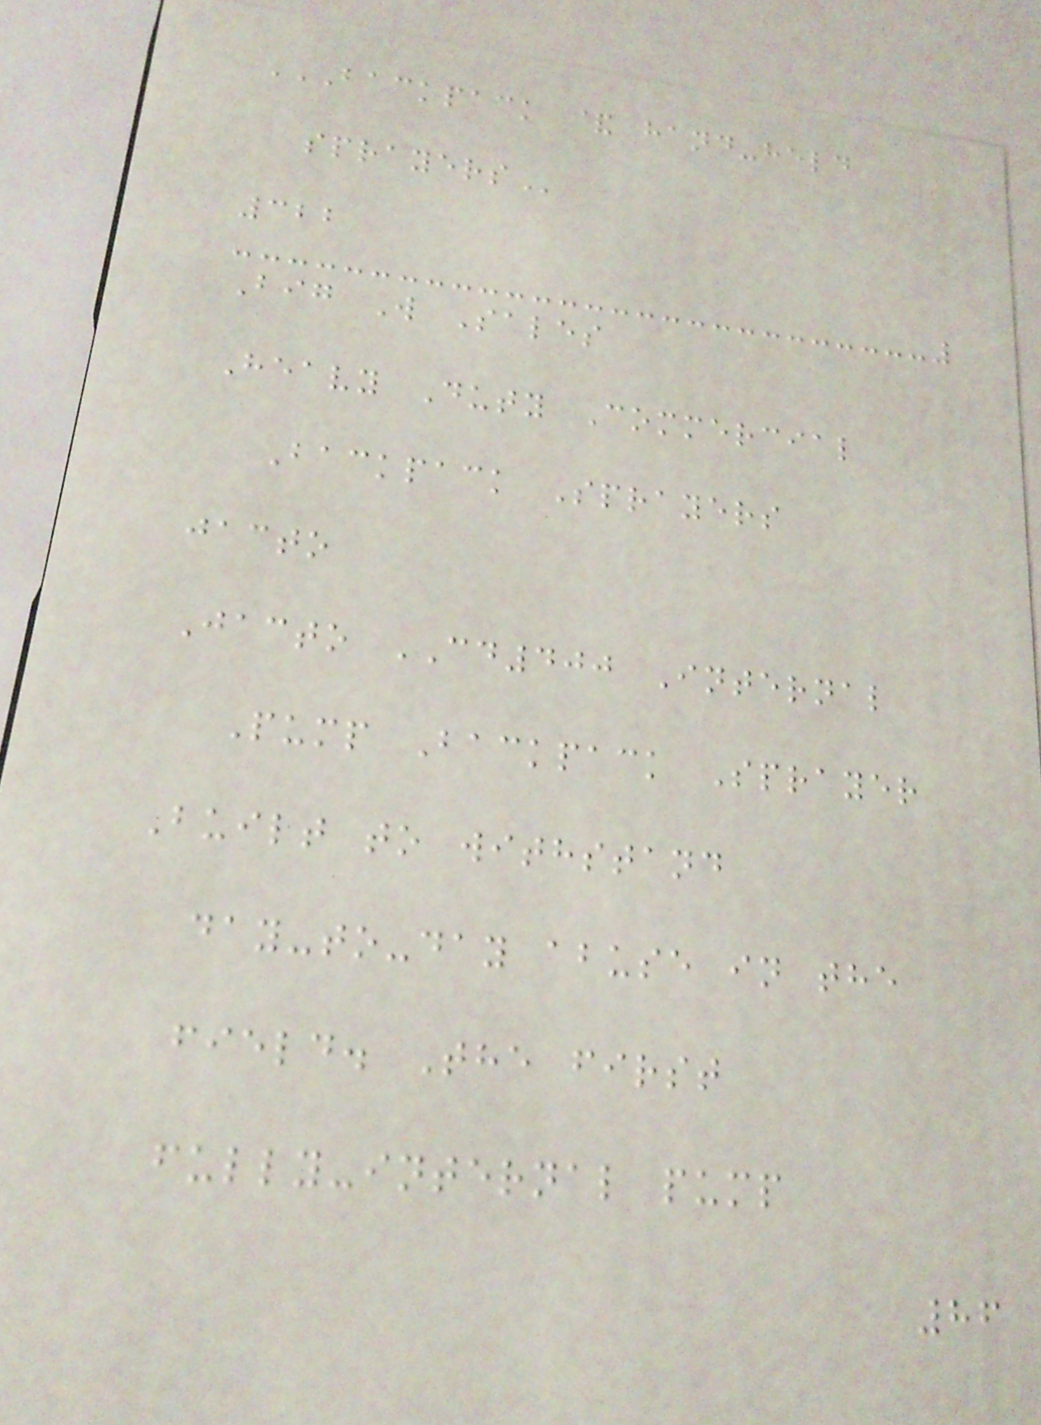BACKPACK & HAND-HELD
SPRAYERS
322
Big W Sales
Heavy Duty Commercial
Backpack Sprayers
jacto
Jacto CD400 Internal
Pump Backpack Sprayer
Built to withstand
day-to-day abuse in the
field. The first
fully-internal pump
86
